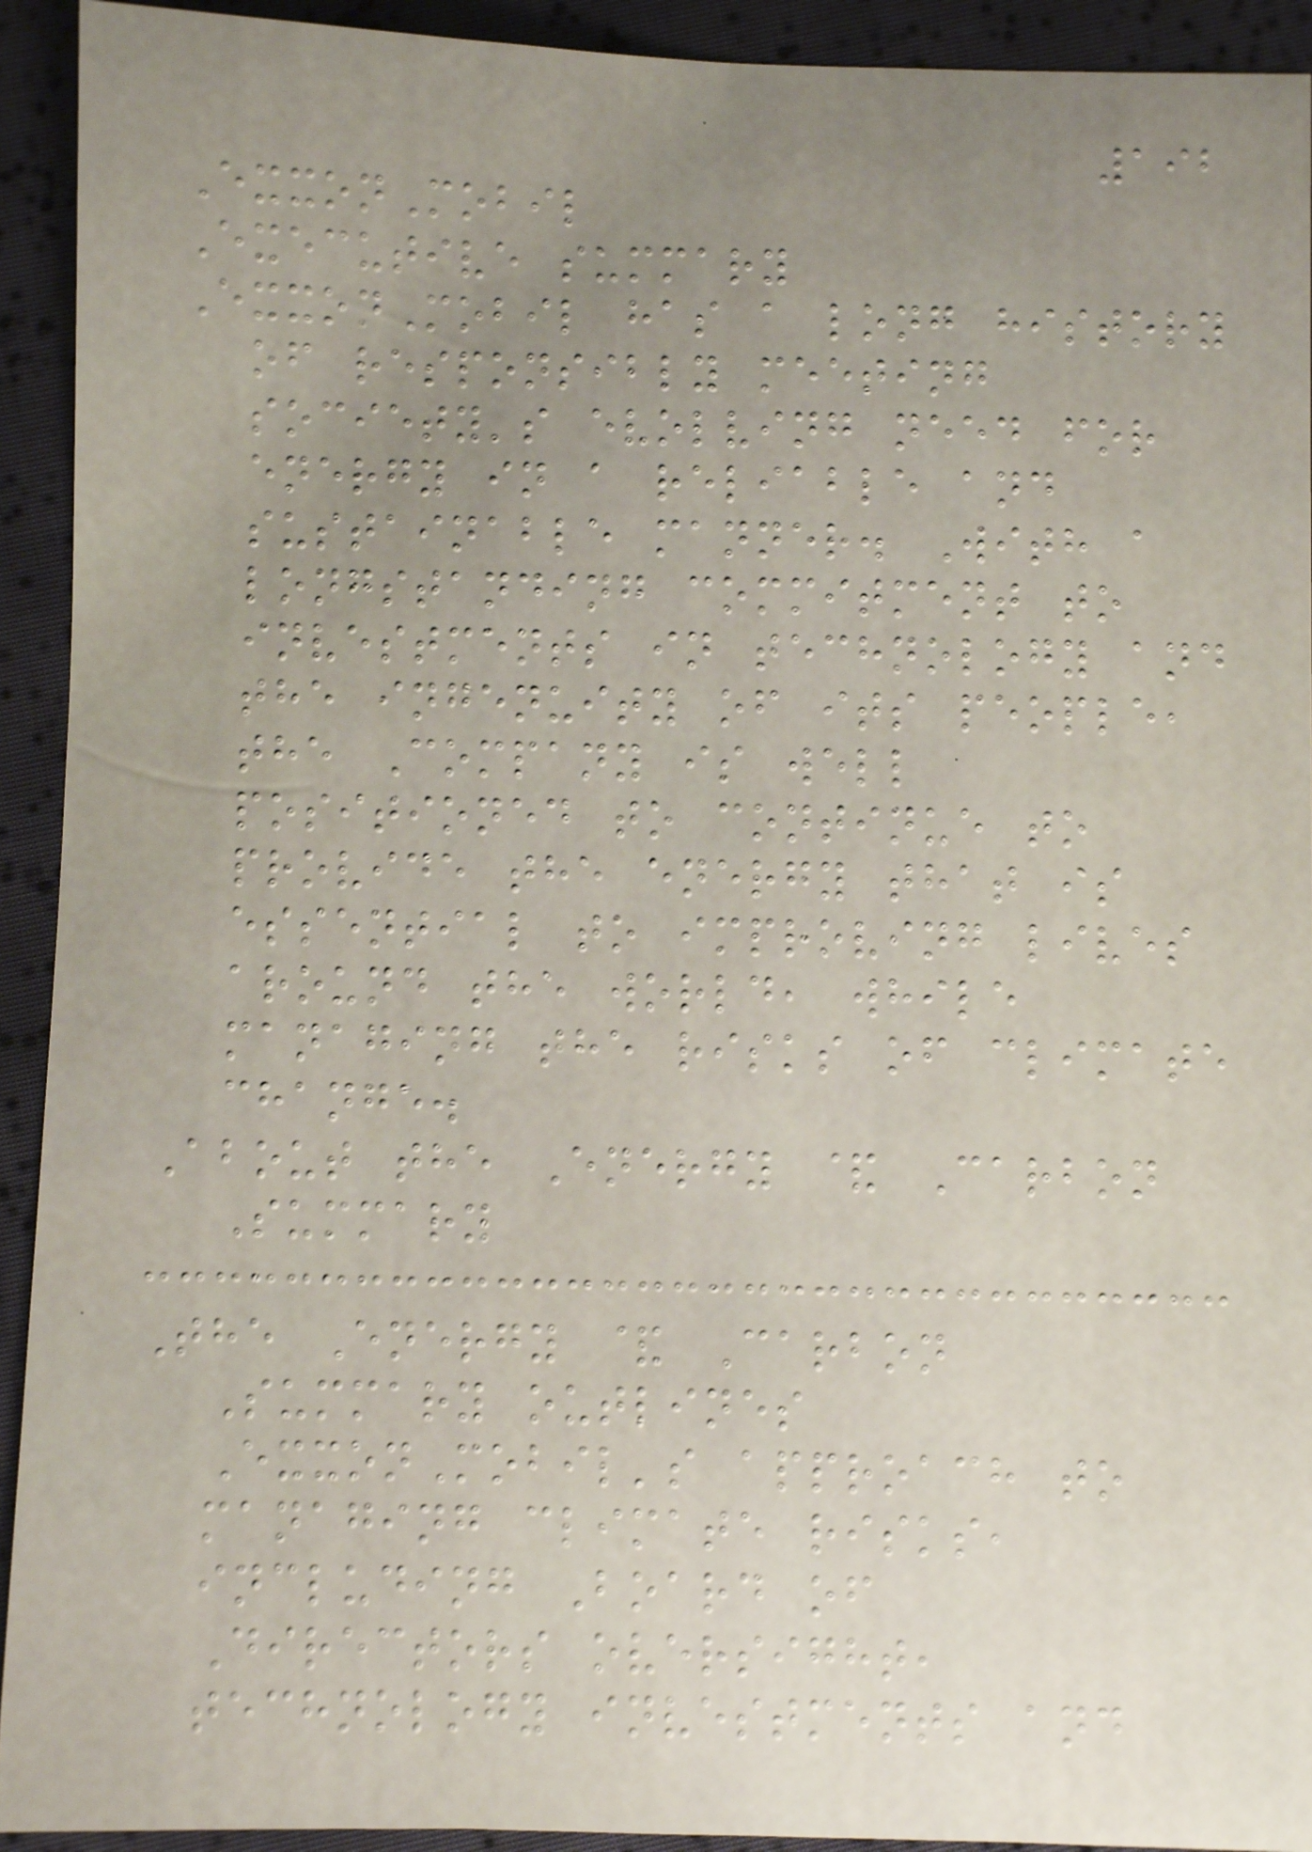192
ExxonMobil
Executive summary
ExxonMobil has a long history
of responsibly meeting
society's evolving need for
energy in a reliable and
sustainable manner. With a
longstanding commitment to
investments in technology and
the ingenuity of its people,
the Company is well
positioned to continue to
provide the energy that is
essential to improving lives
around the world, while
managing the risks of climate
change.
About the Energy & Carbon
Summary
The Energy & Carbon
Summary outlines
ExxonMobil's approach to
managing climate risks,
including Board of
Directors oversight,
technology investments and
